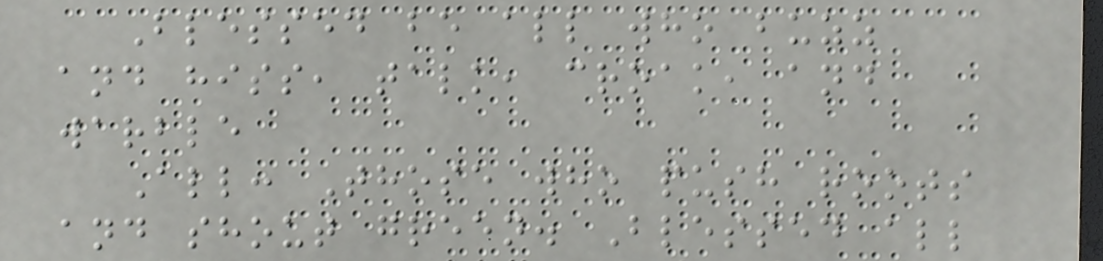Blessed be all who buzz
and hiss, talk, croak, and
warble
All: Those who push roots
and shout green. Blessed all
